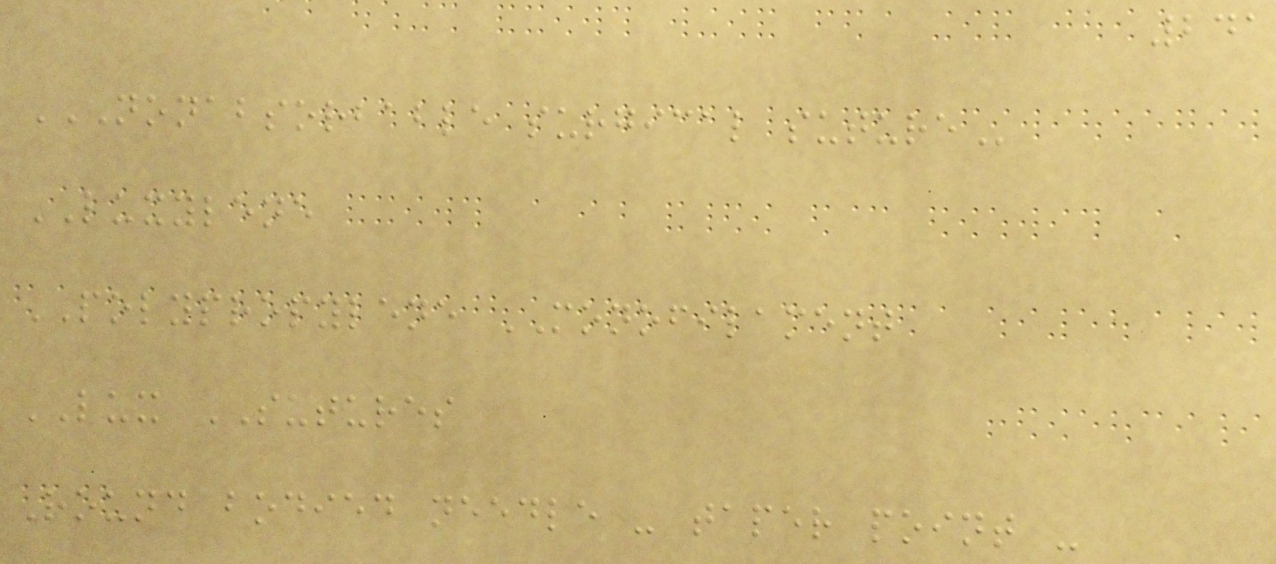241
NONABSORBABLE SURGICAL SUTURE
LUXYLENE
POLYPROPYLENE MONOFILAMENT
LUX SUTURES
Round bodied needle - taper point -
